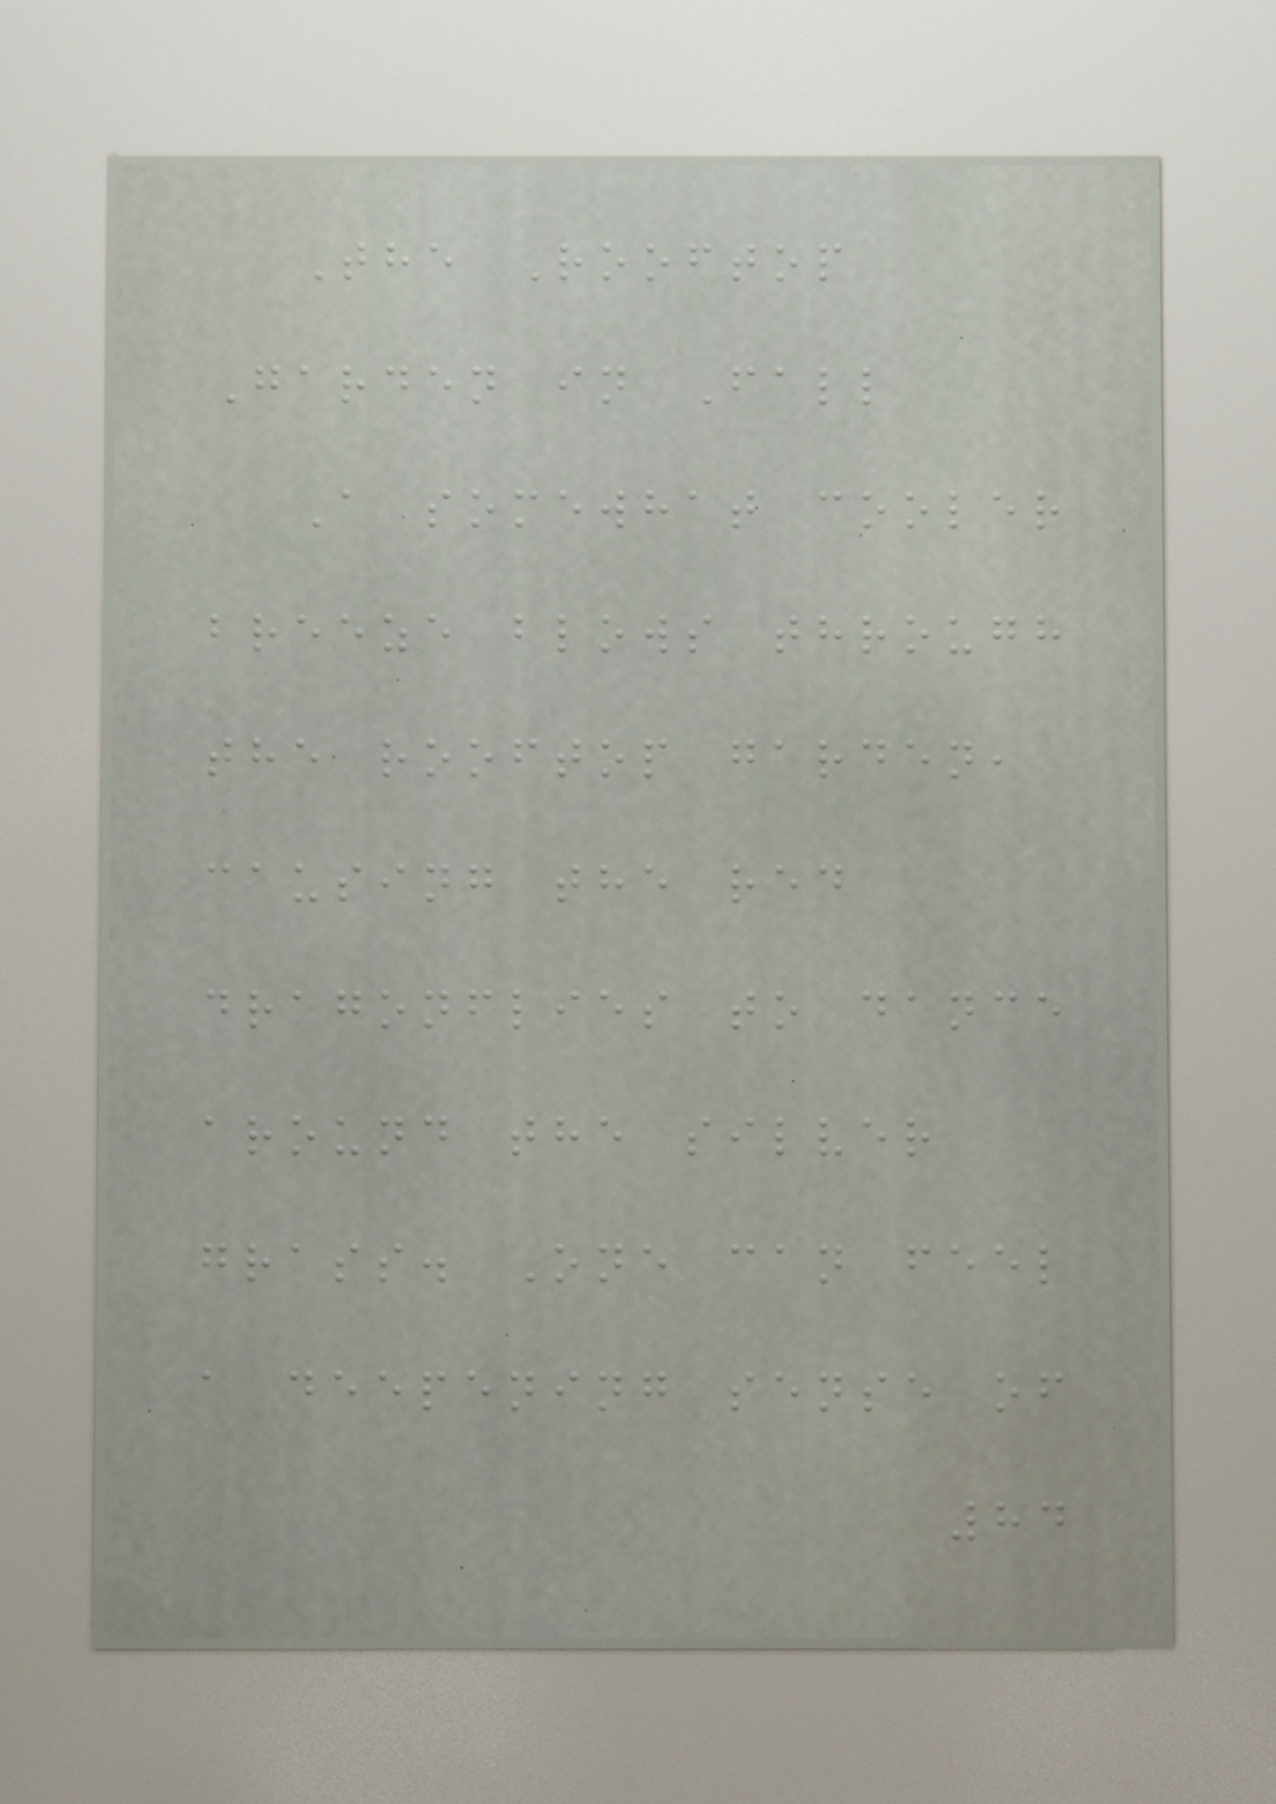The Rooftop
Garden in Fall
A somewhat cooler
breeze blows through
the rooftop garden,
causing the red
dragonflies to dance
around the silver
grass. One can feel
a deepening sense of
84
